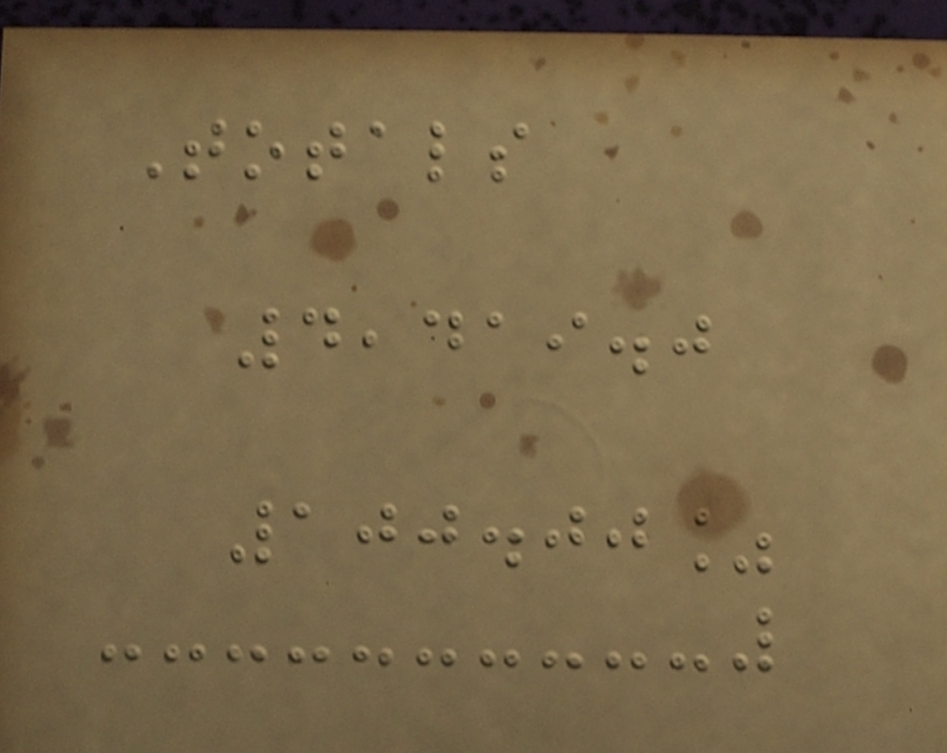Totals
4,419.0
100.00%
